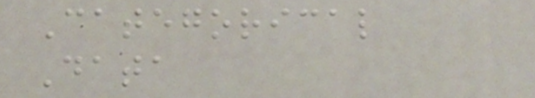Categorical
Data
